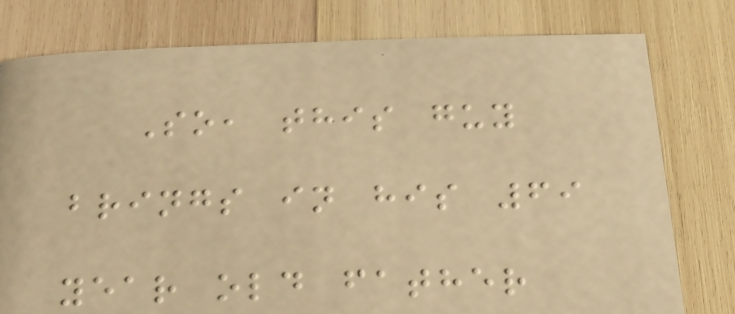So, this guy
brings in his 69
year old father
